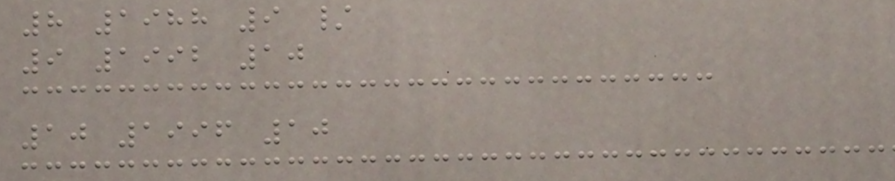8 1988 9 /
9 1992 10
10 1996 10
